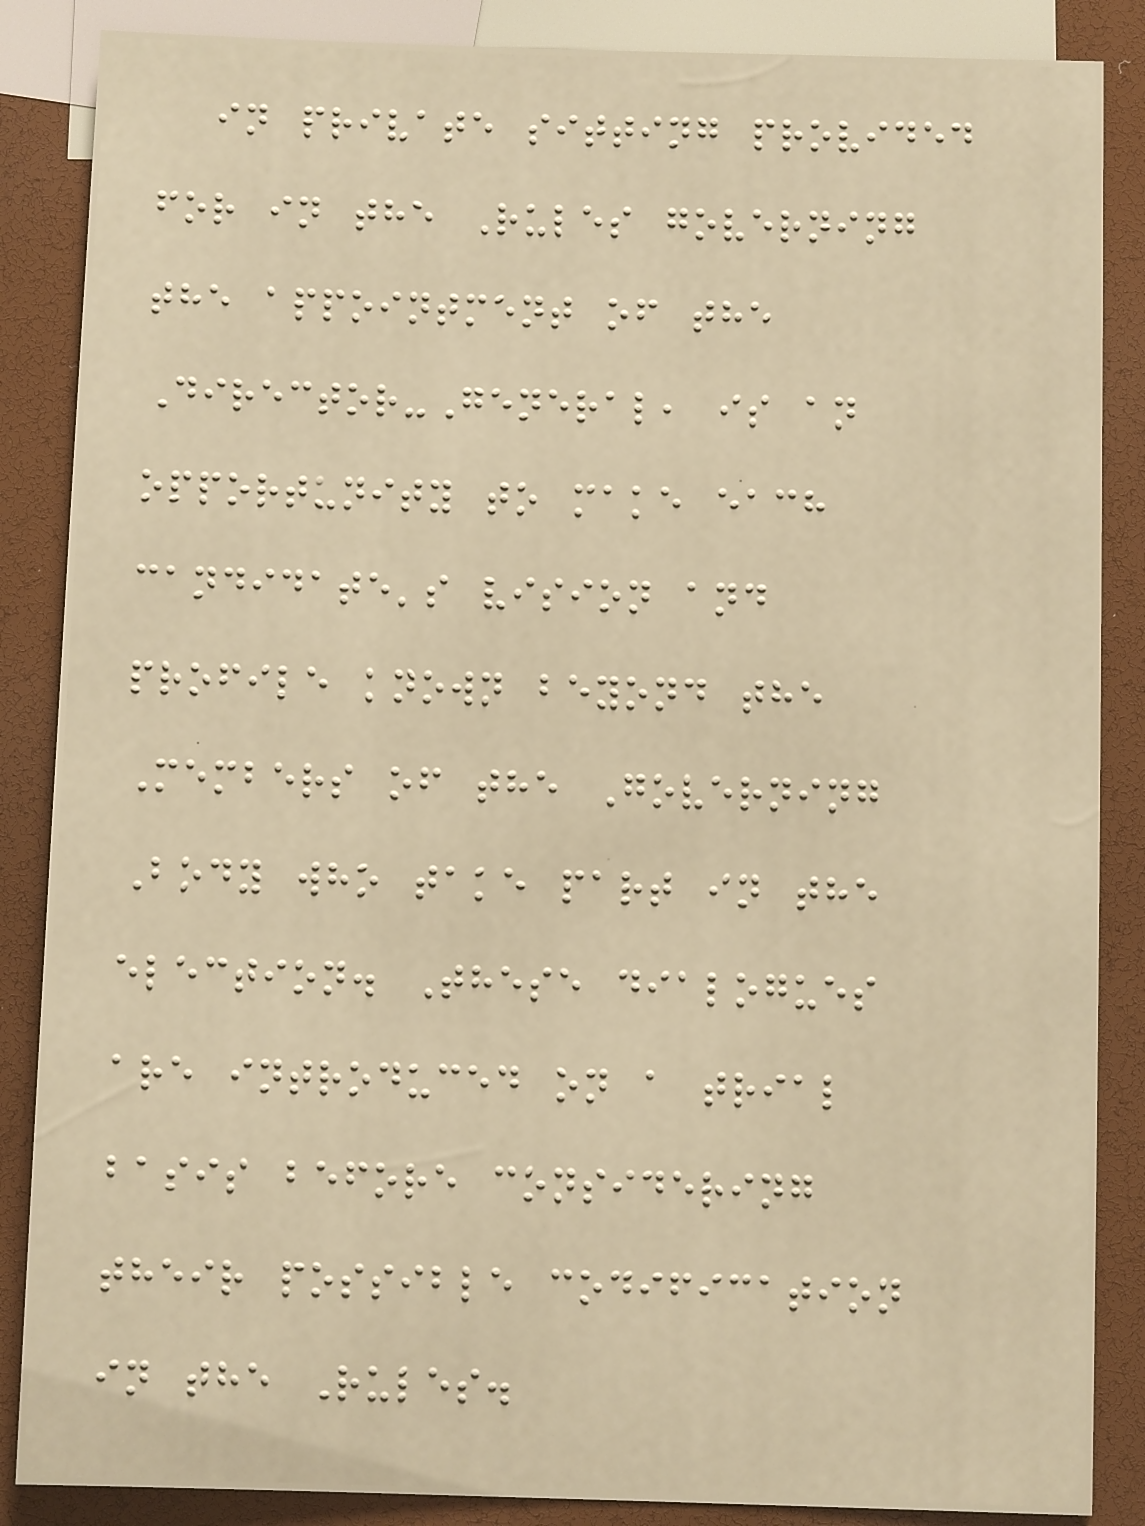in private sitting provided
for in the Rules governing
the appointment of the
Director-General, is an
opportunity to make each
candidate's vision and
profile known beyond the
Members of the Governing
Body who take part in the
election. These dialogues
are introduced on a trial
basis before considering
their possible codification
in the Rules.
